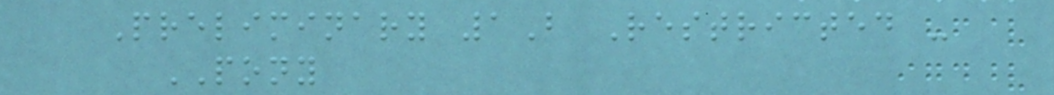Preliminary 1B Restricted -
PONY
